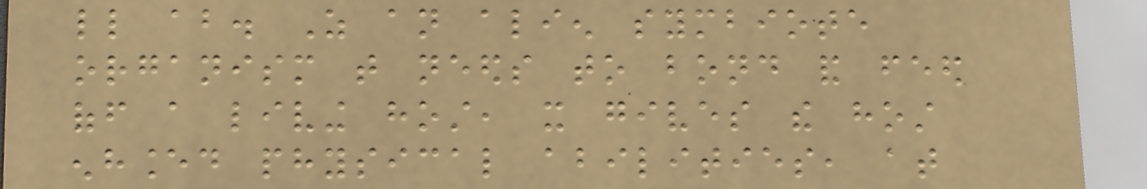little about. As an alien symbiote
organism that needs to bond and feed
off a living host, it gives the host
enhanced physical abilities, at
